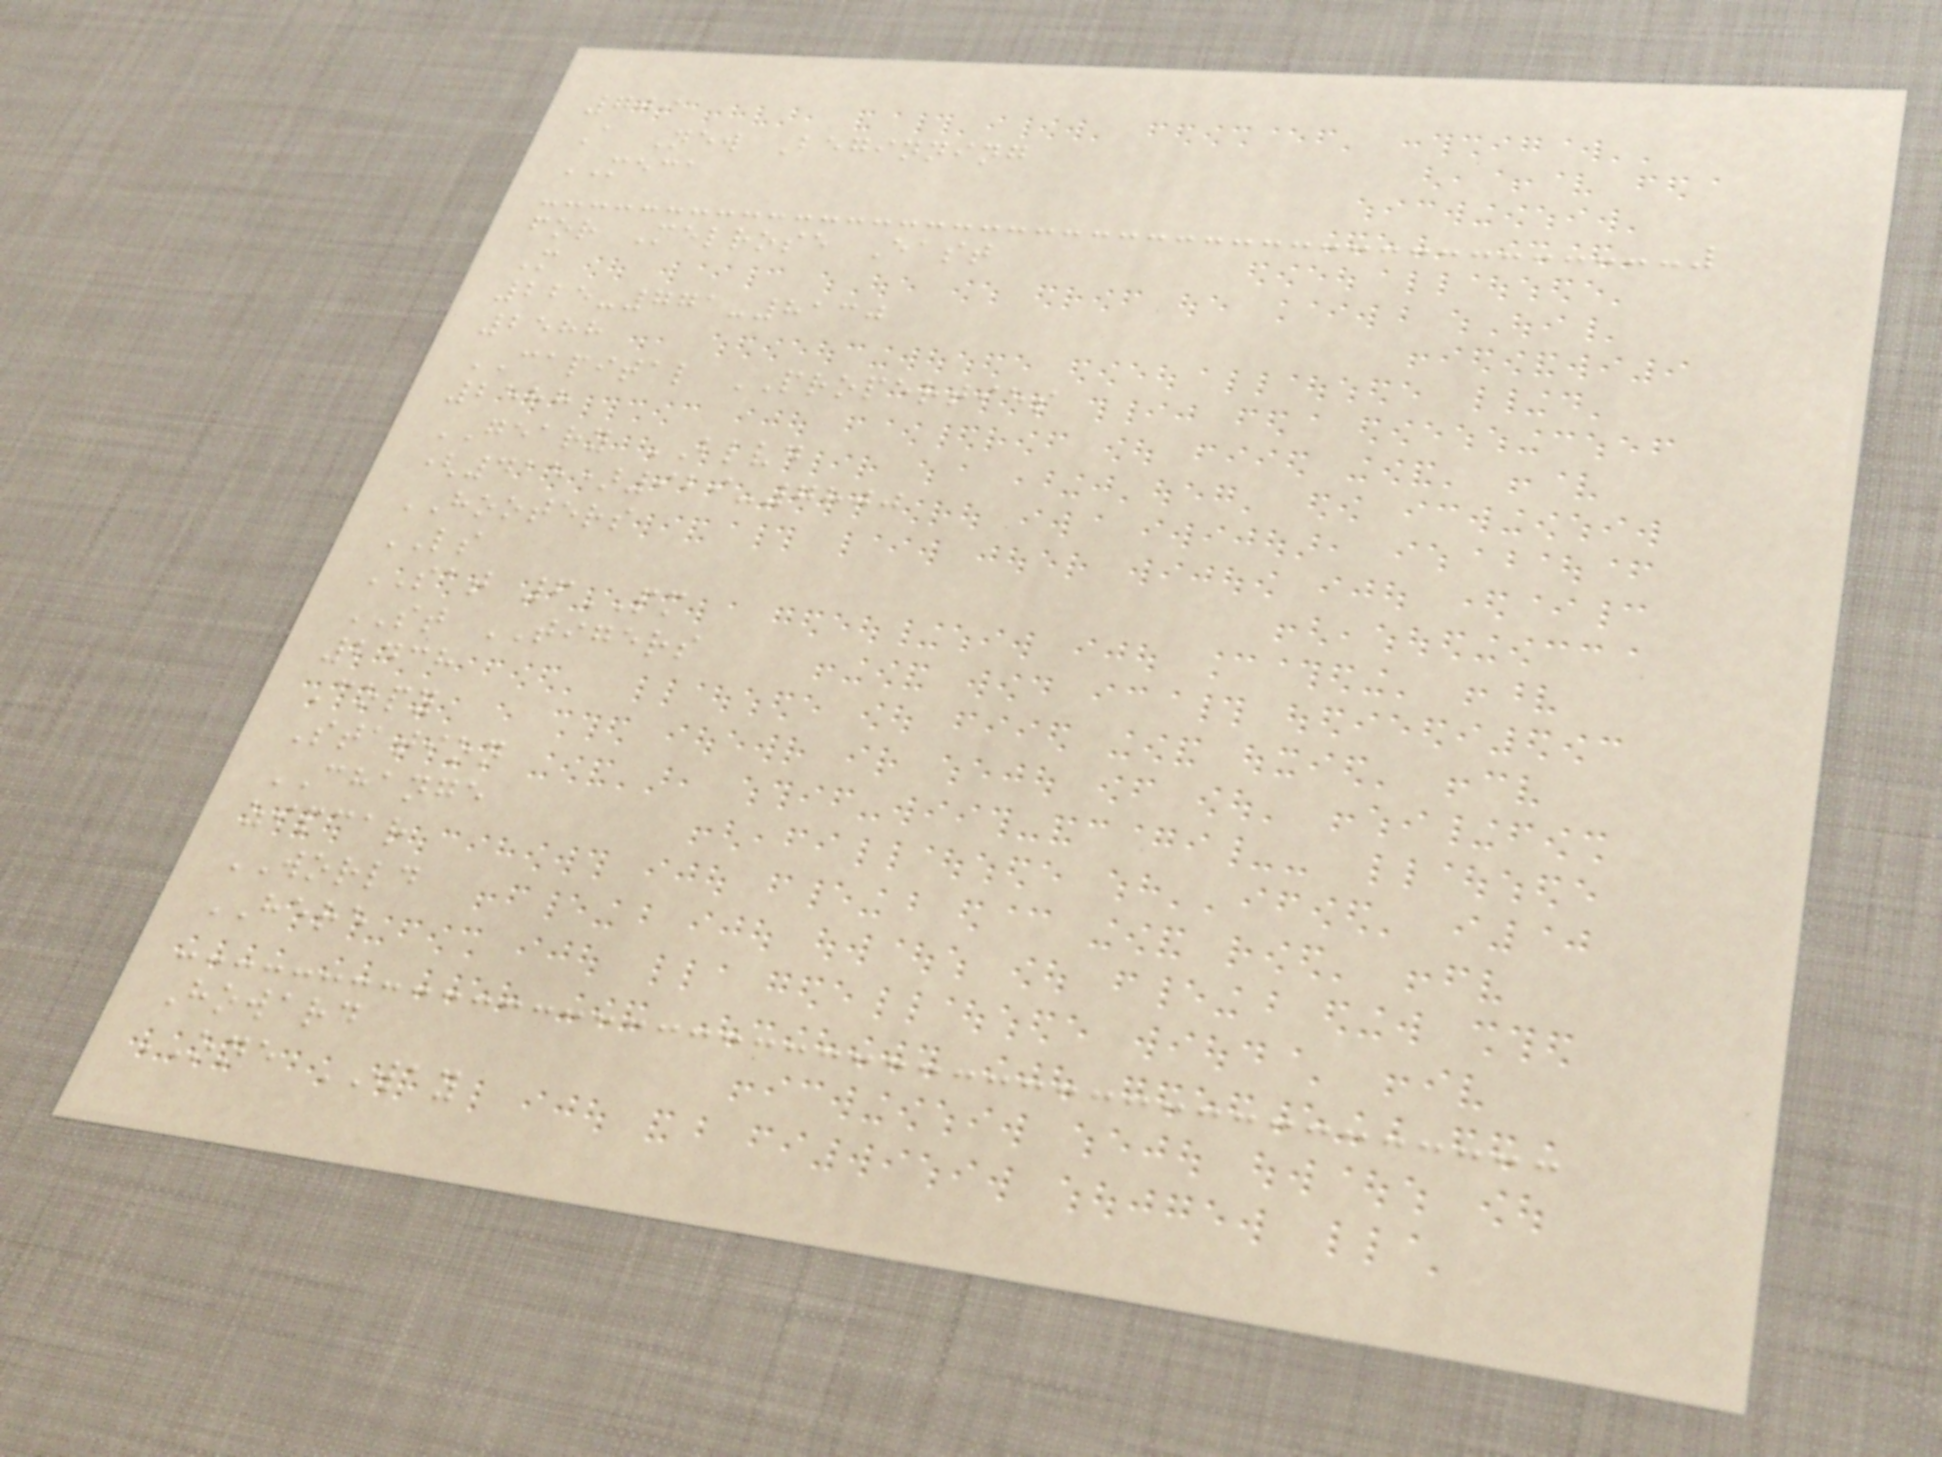709
A New Beginning
MECA
for Melrose East
M
225-771-8130
2588
CAPITAL PROPERTIES
2588
GEARY BLVD
(415)929-7800
HOOTERS
LS
SAT 6PM
ST TIGERS
2438
Copy
Station
CHANGE
zipcar
WORLD
HERE
Howard
ONE WAY
